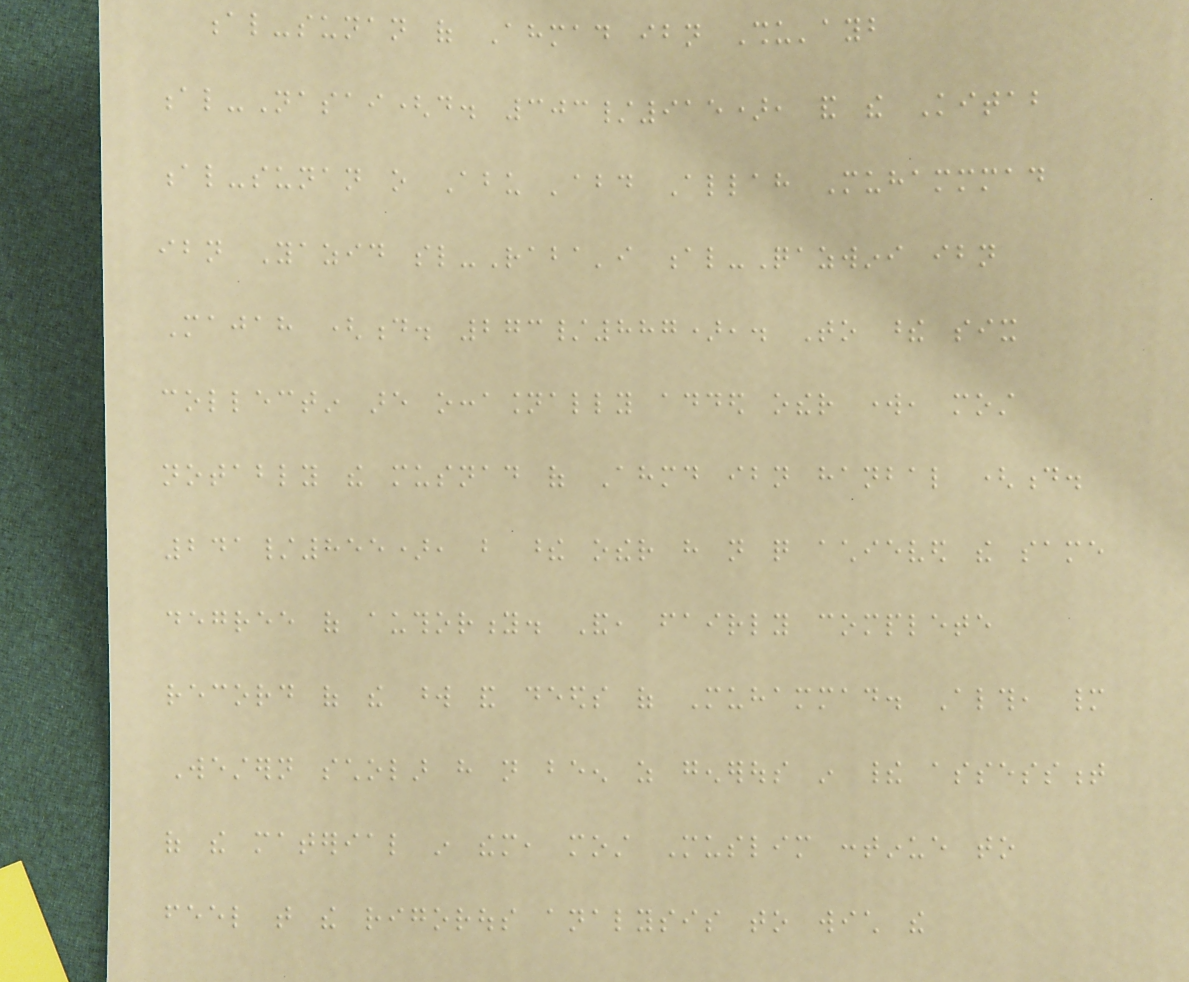al-sunan of Ahmad ibn Shu'ayb
al-Nasai(d. 303/915), and the Kitab
al-sunan o Abu 'abd Allah Muhammmad
ibn Yazid sl-Raba'i al-Qazwini ibn
Majah (d. 273/887),. To these six
collectin are occasionally added other work, most
notably the musnad of Ahmd ibn hanbal (d.
241/855), but these other have not quite achieved the same
degree of authority. And, fairly complete
record of the word and deeds of Muhammad. Although, many
Western scholar have not been as generous in their assessment
of the material in them, most Muslim continue to
feel that the rigorous analysis to wich the
